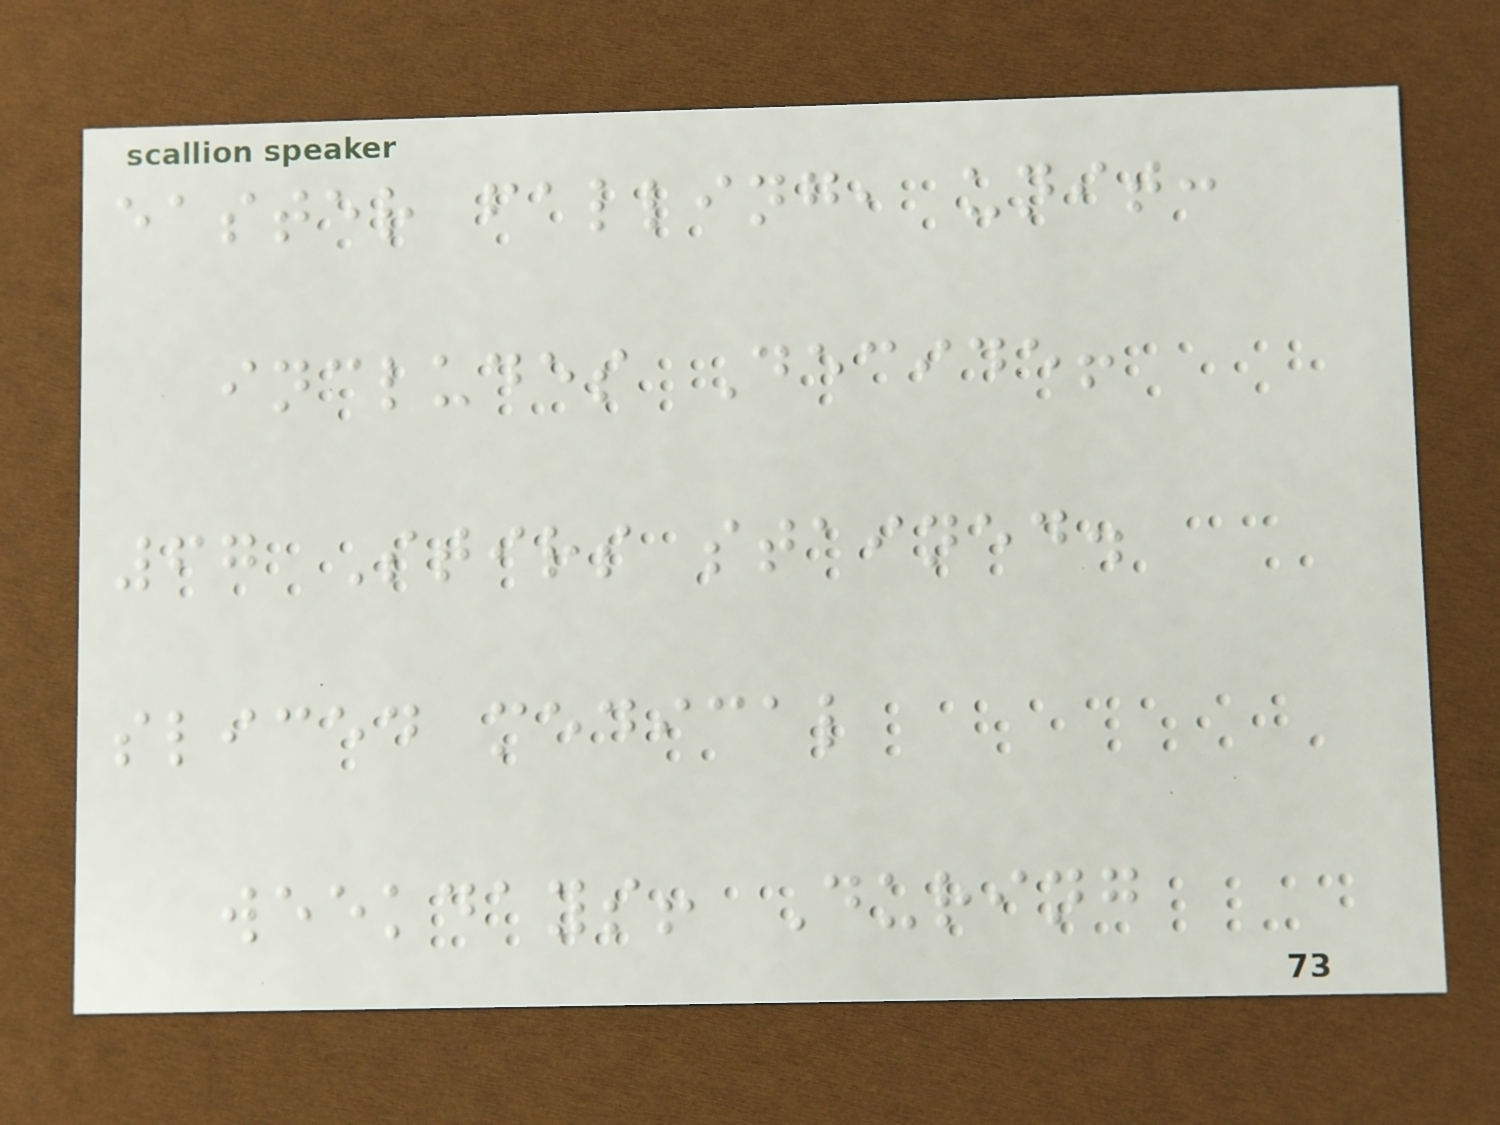easter falling, unit:
includes Decide!
67 Stirs stained.
sliced medical
weekdays! During
